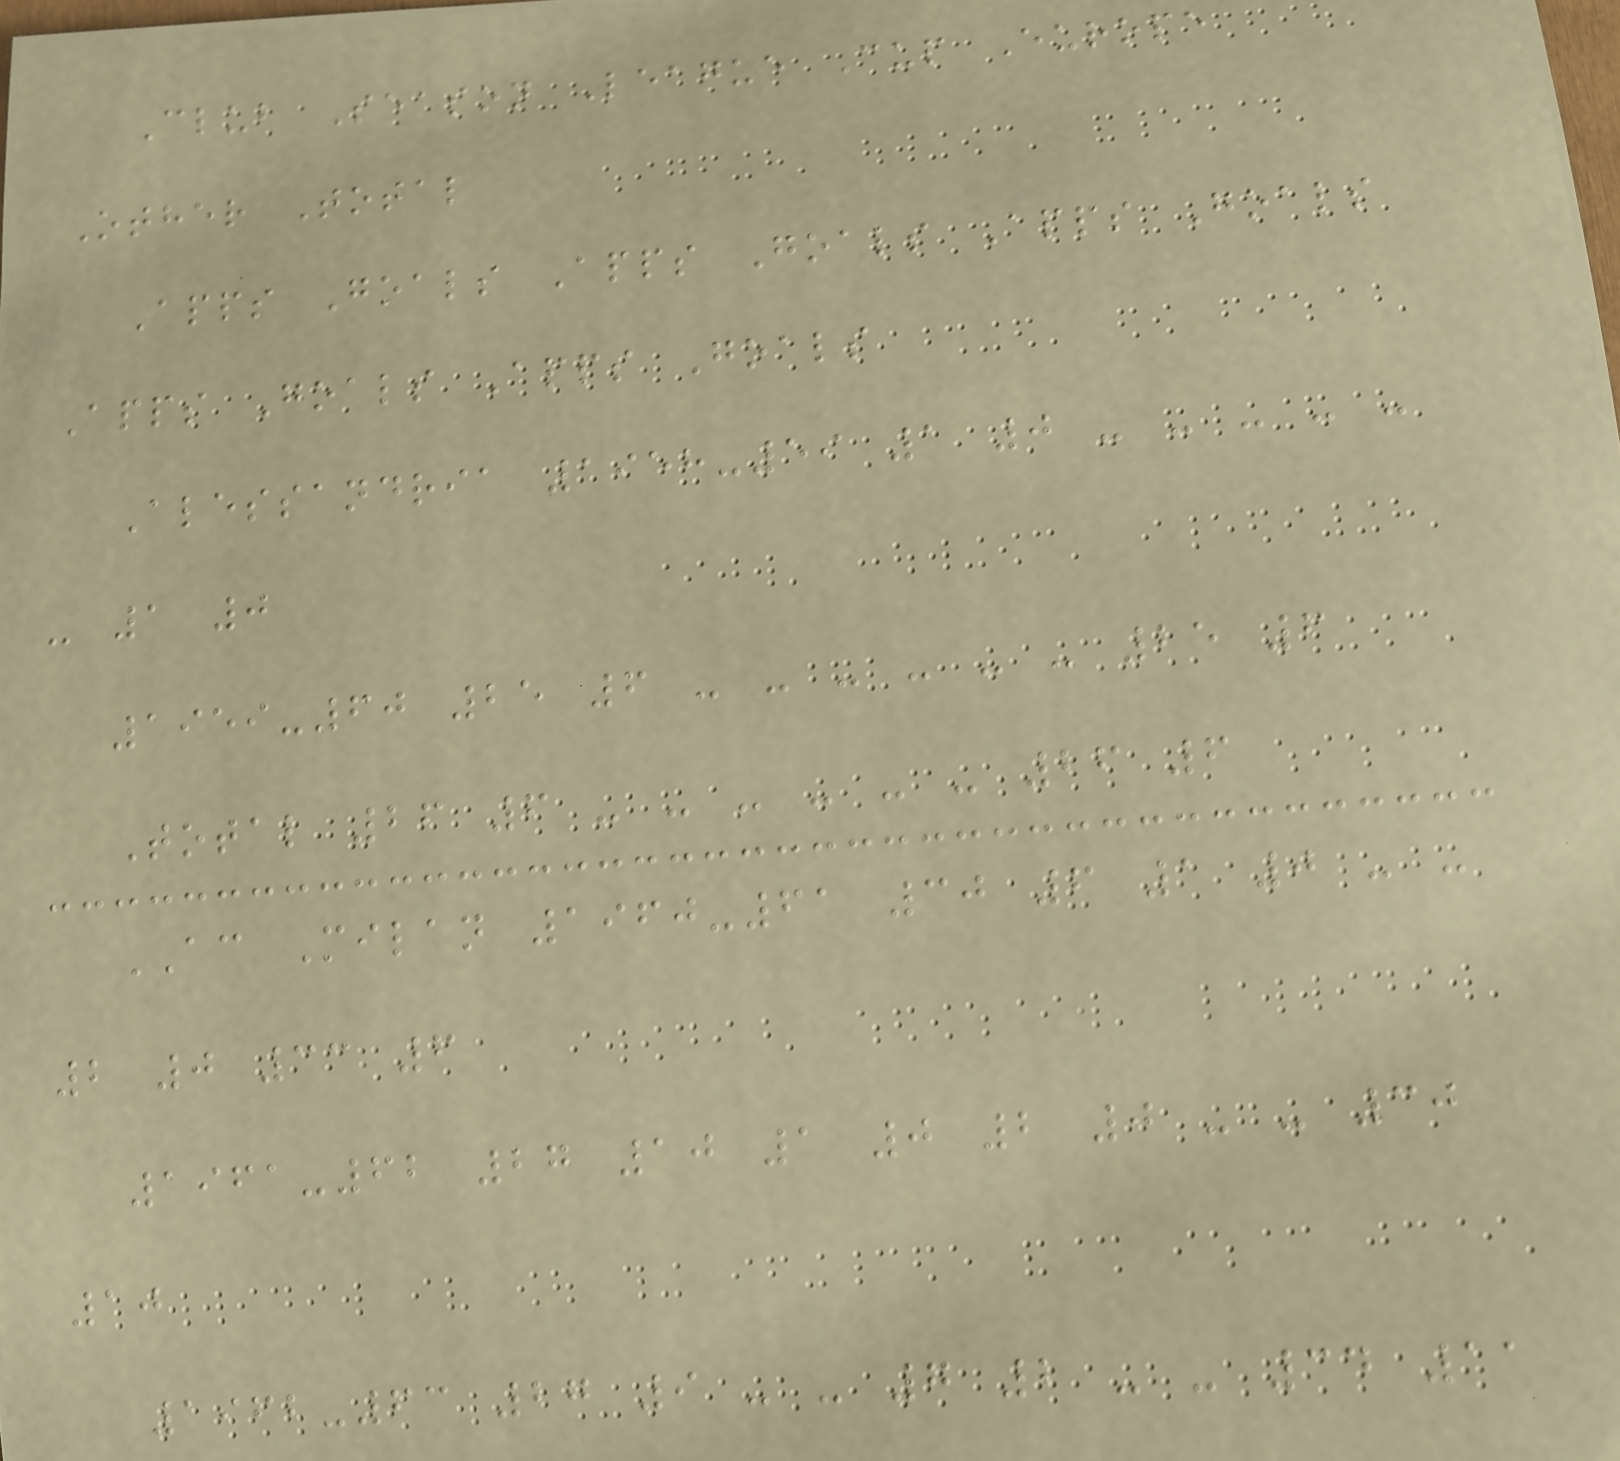Club Season League Cup Europe
Other Total
Apps Goals Apps Goals Apps Goals
Apps Goals Apps Goals
Alessandria 1958-59 1 0 - - - - -
- 1 0
1959-60 25 6 - - - - - - 25 6
Total 26 6 - - - - - - 26 6
AC Milan 1960-61 30 6 1 0 - -
2 0 33 6
1961-62 27 10 1 0 2 0 - - 30
10
1962-63 27 9 - - 7 2 - - 34 11
